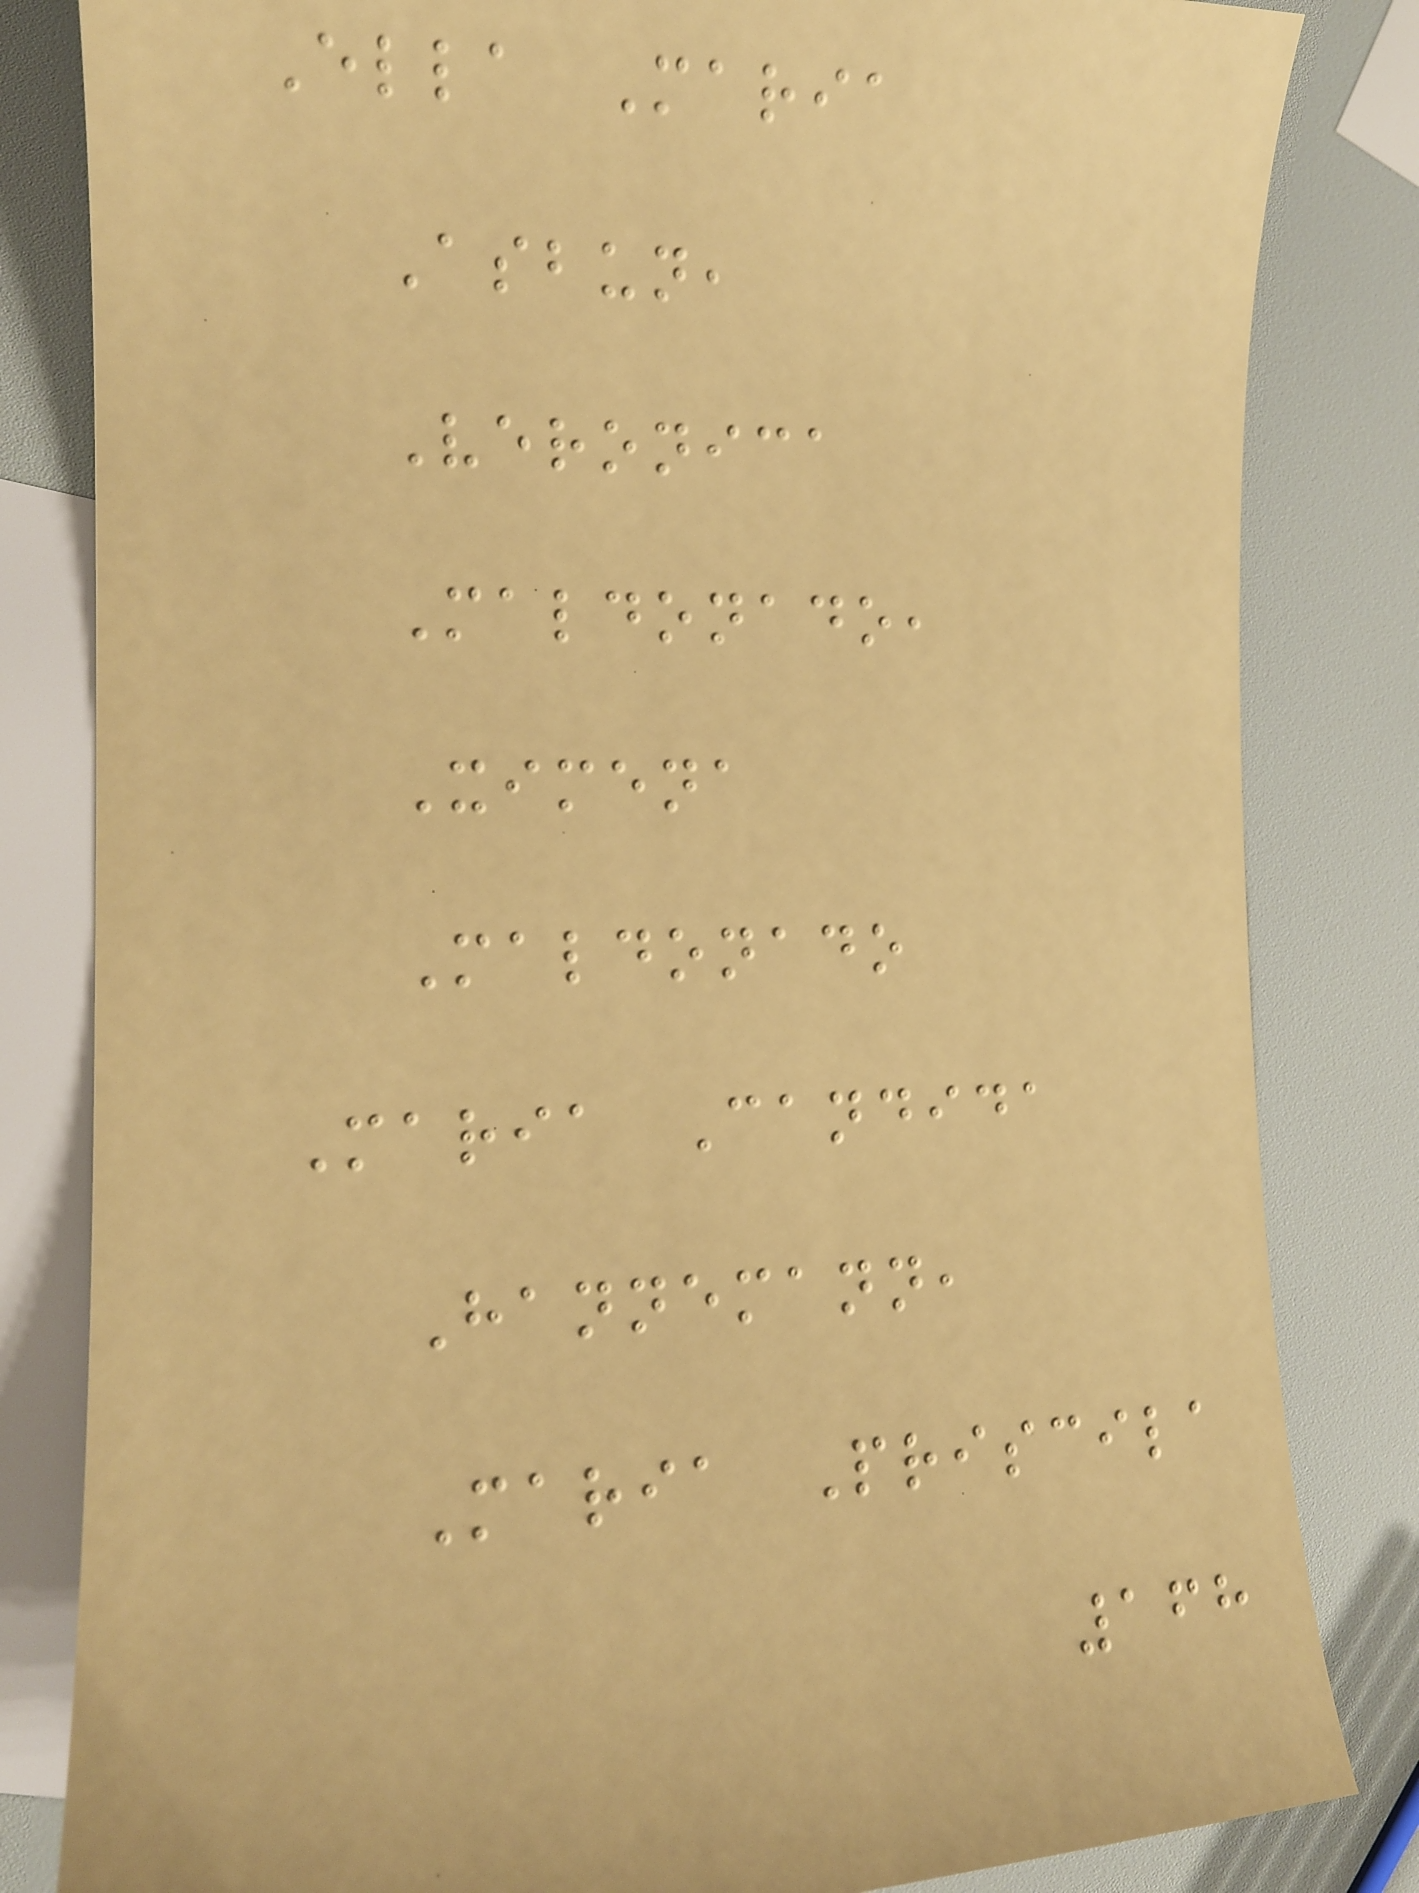Ella Maria
Asbun,
Veronica
Maldonado,
Ximena
Maldonado
Maria Candida
Hannemann,
Maria Priscila
168
